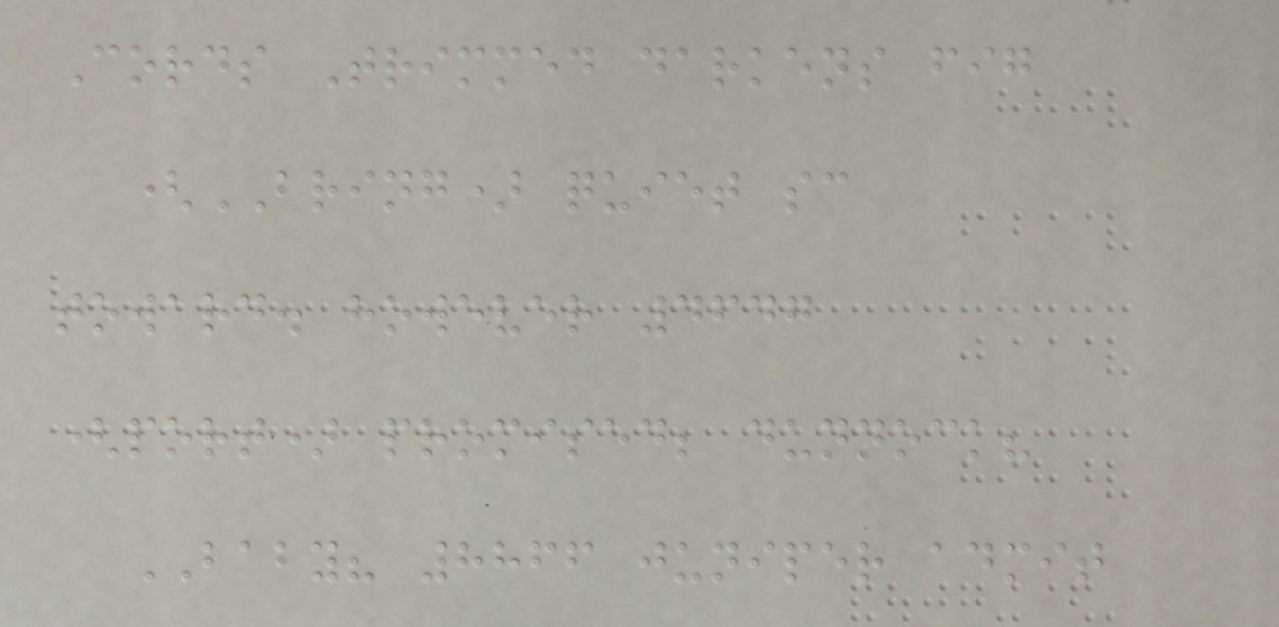Cords Trimmed darkens fig
(BRING) quiet sc
toward. however 4647
(port) promised; dunnock?
BABY? 8866 juniper admit
